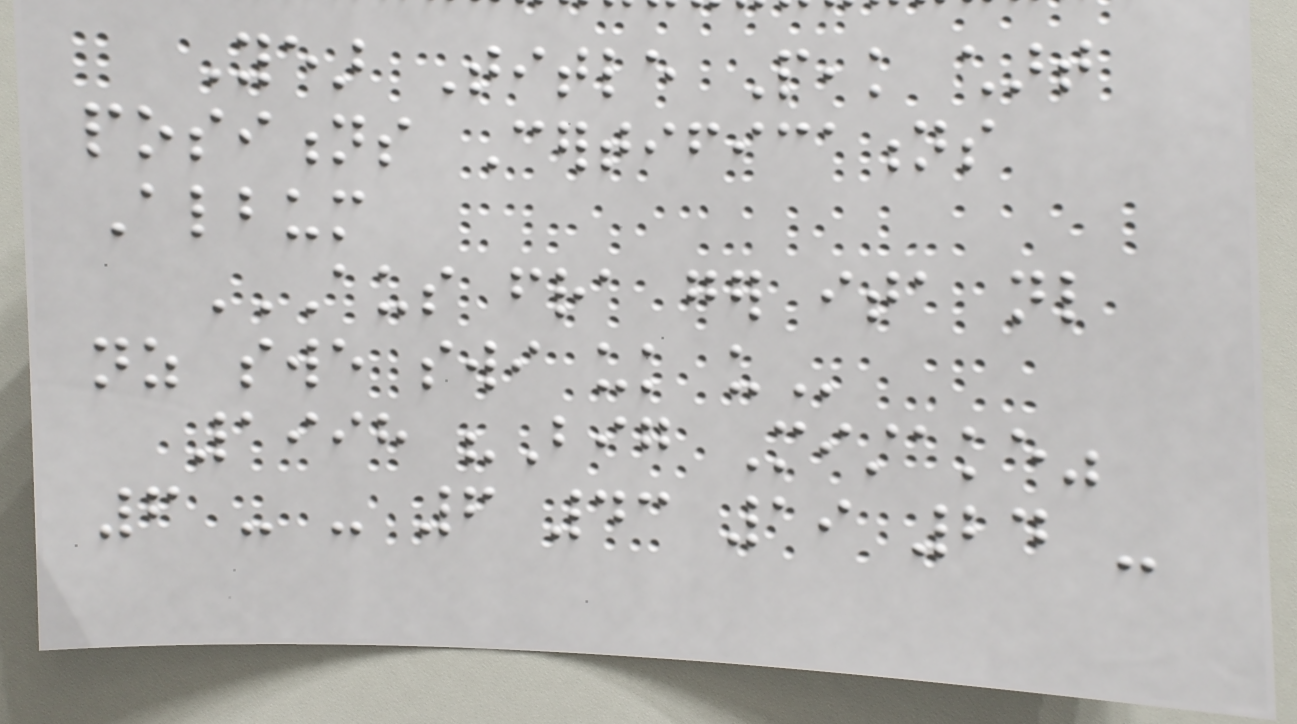Year Title Peak chart
positions Certifications
Album
AUS FRA GER ITA NL
NZ SWE SWI UK US
1998 "Big Mistake"
6 - - 6 43 19 24 -
